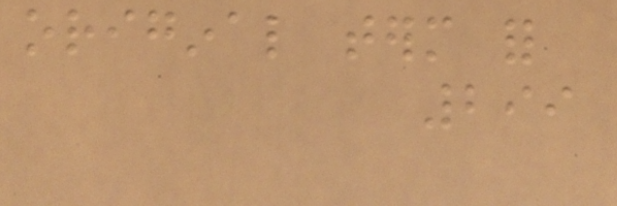original term for
299
